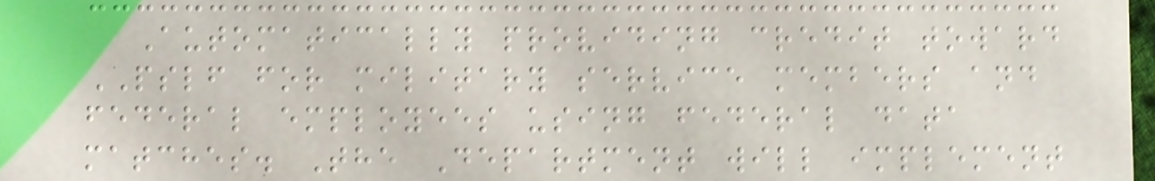Automatically providing credit toward
PSLF for military service members and
federal employees using federal data
matches. The Department will implement
